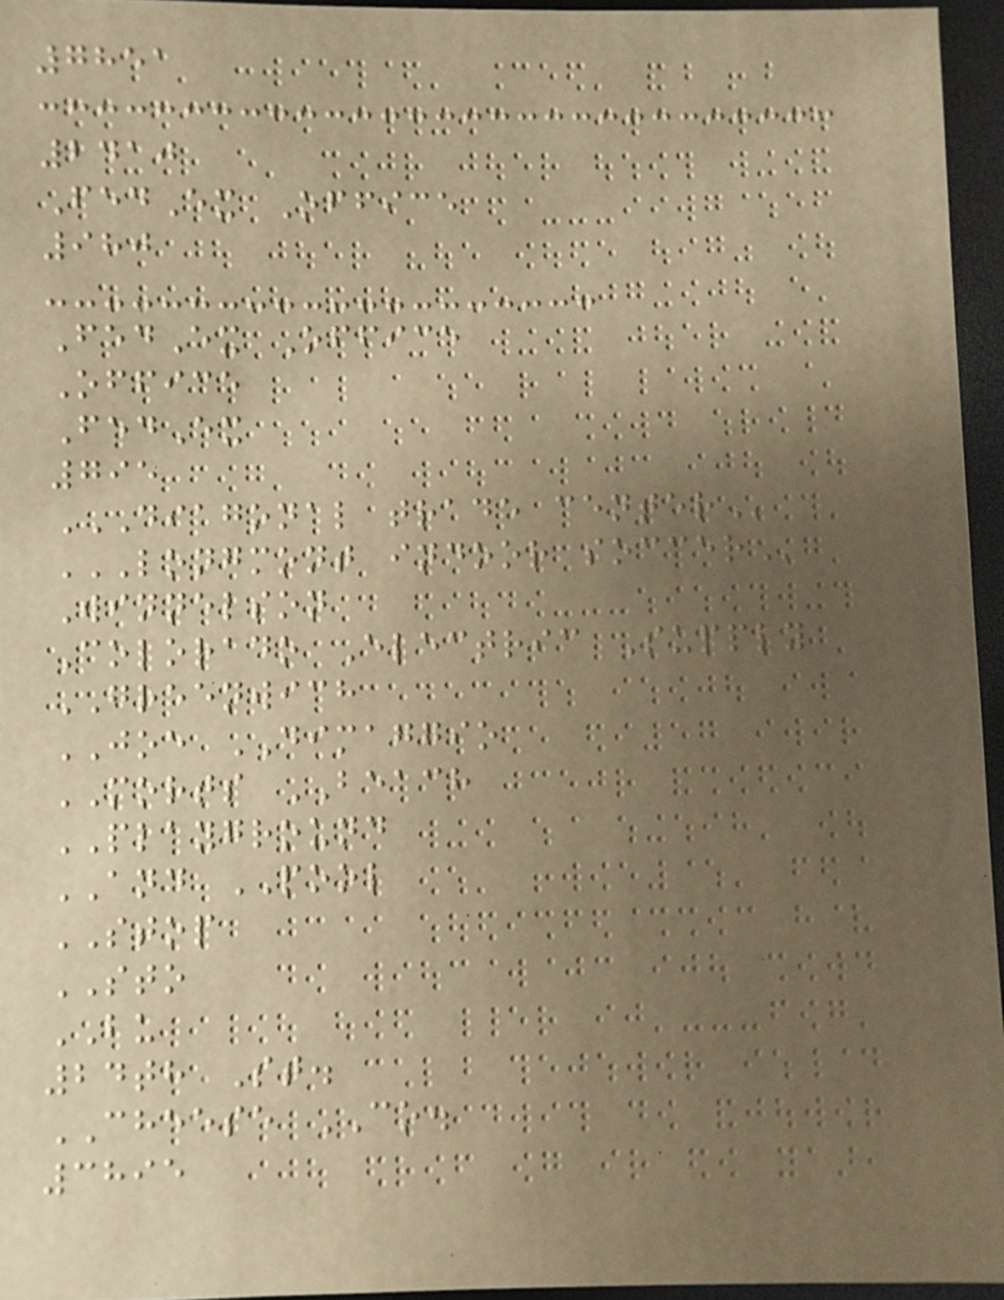7851
2410
FedEx Office
980
FedEx Office
Office
FedEx
795
DIAGONAL TRADE CENTER
LONGMONT INDOOR SOCCER
Winnelson
Colorado Electric Supply
GREENWICH
JOE DIMAGGIO
MORTS BEACH
PLAYGROUND
AND POOL
STOP
STO
BU
24th St.
CHEESE CO.
3895
